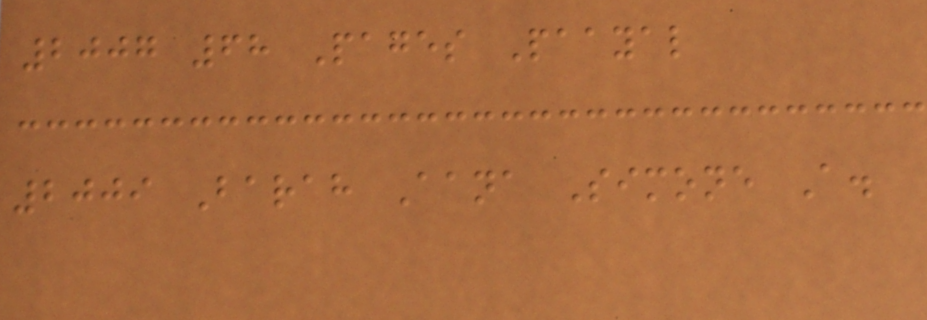2007 68 Pages Paayal
2009 Barah Aana Simone A.
